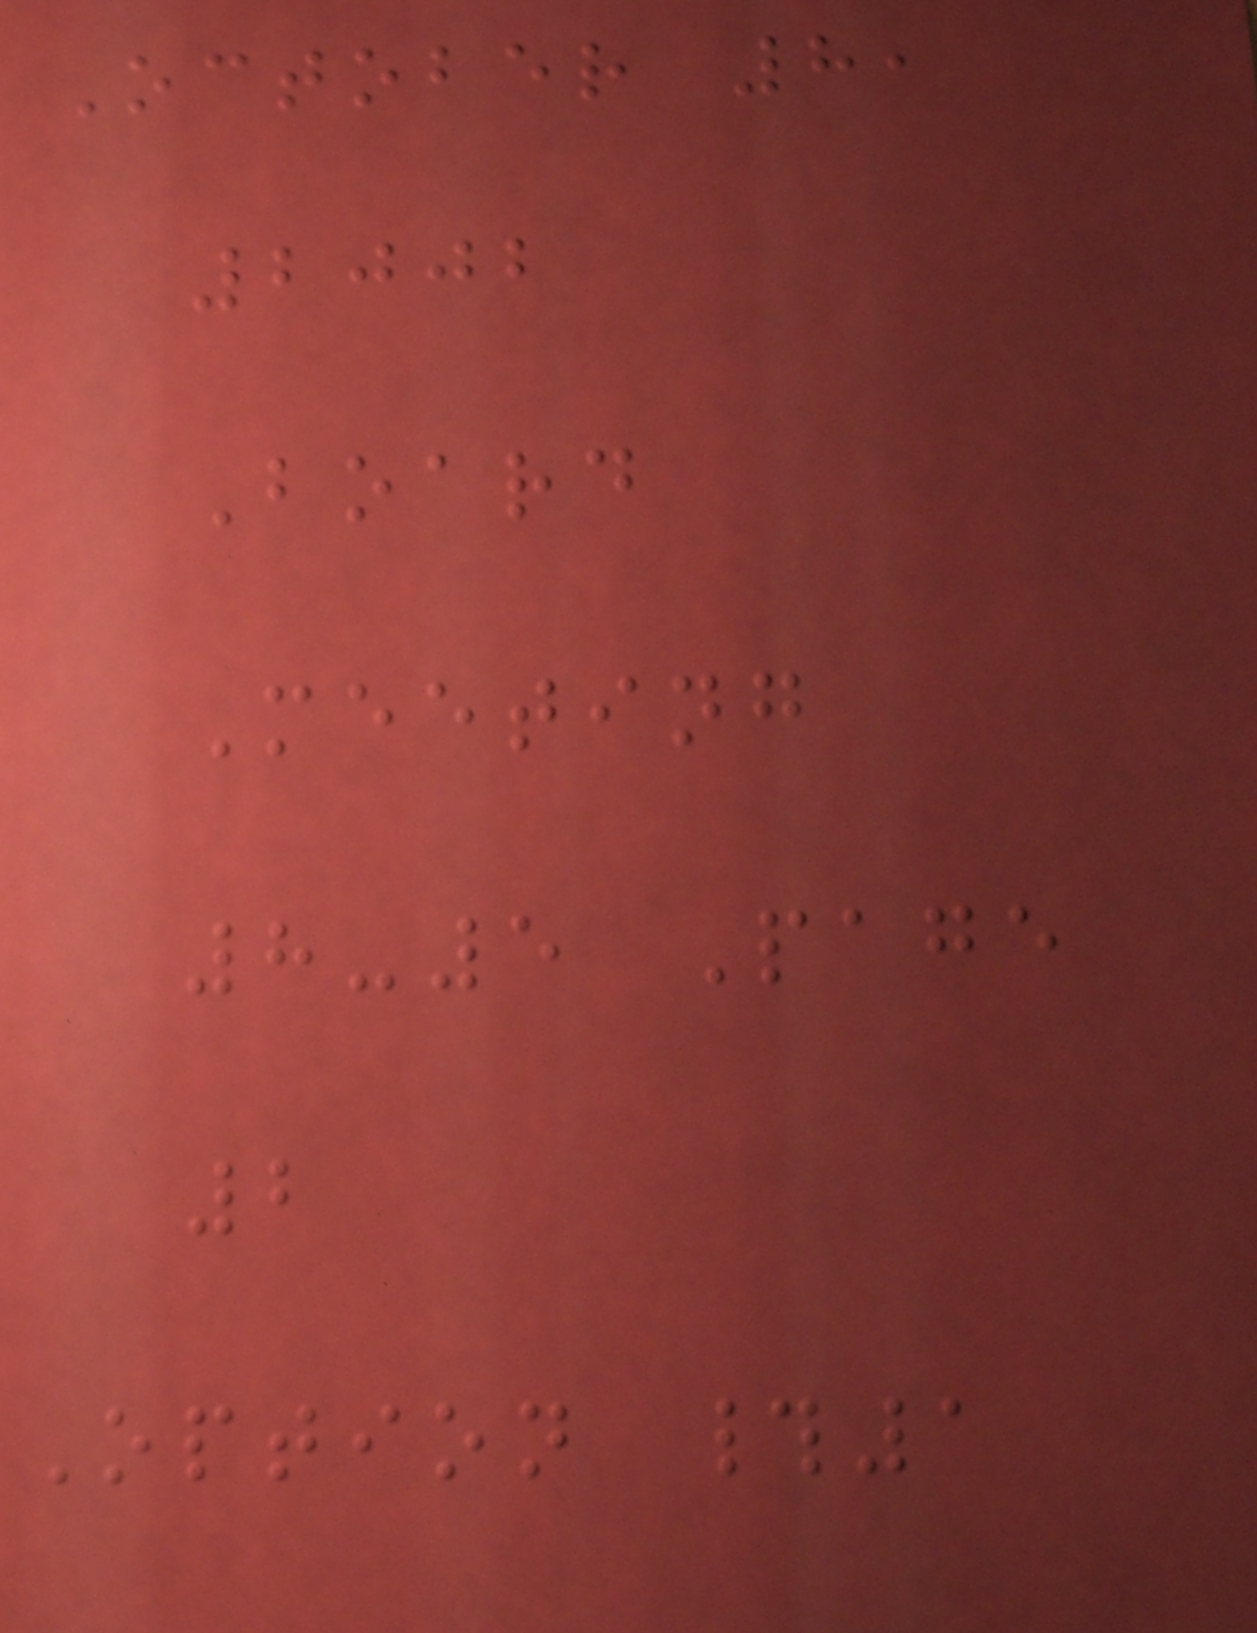October 8,
2002
Board
Meeting
8-5 Page
2
Option #1
